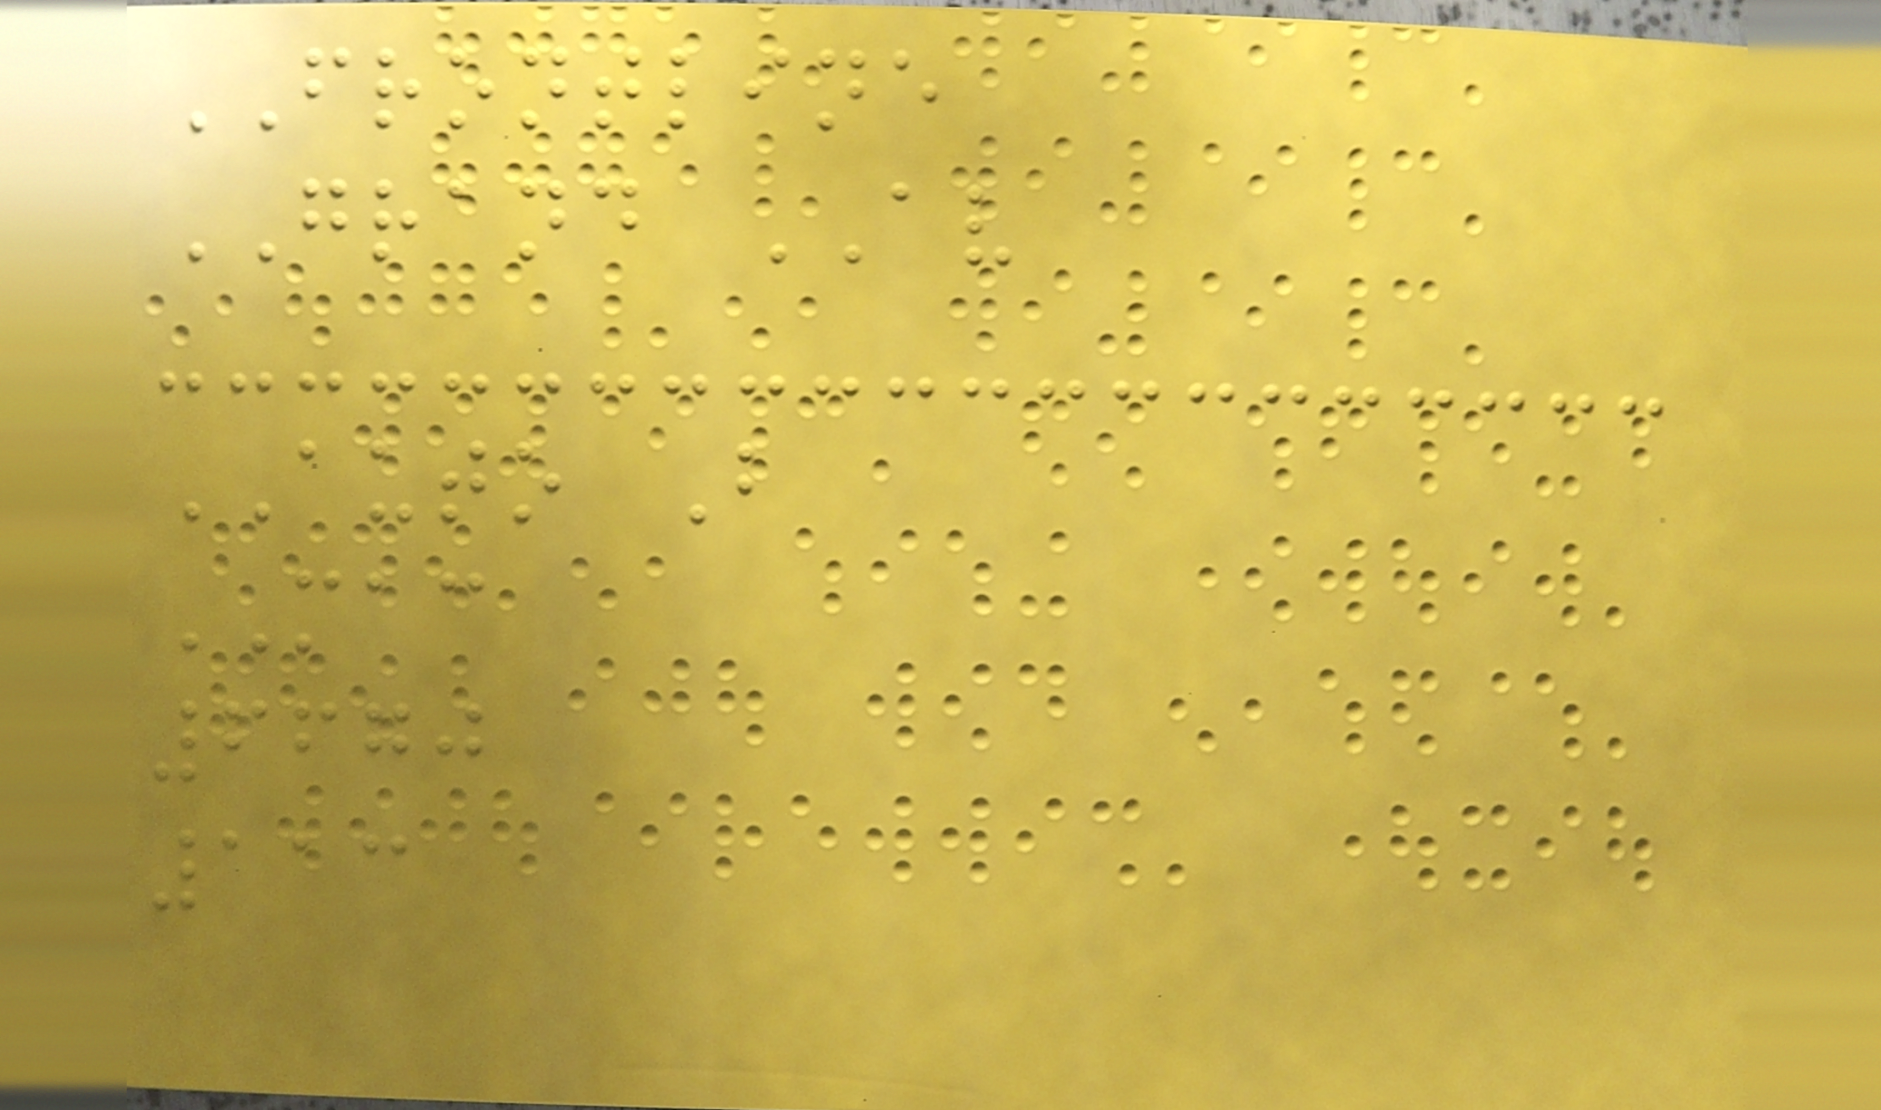FRONTLINE
GRAND AV
AUTO B
MAC
6670
113
